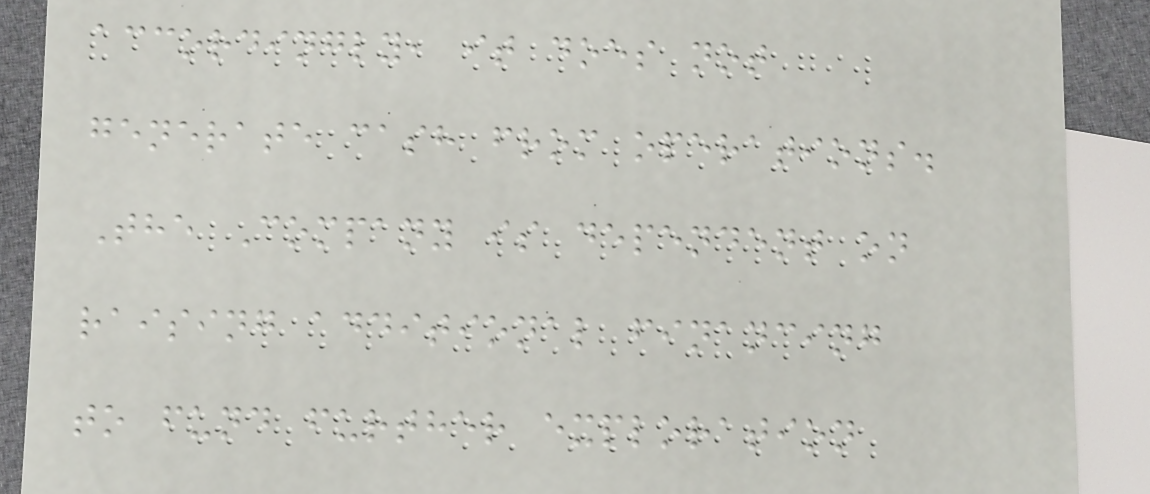accordingly, it does not
generate cash from operations.
The Company is dependent on
raising additional financing
to fund further exploration
